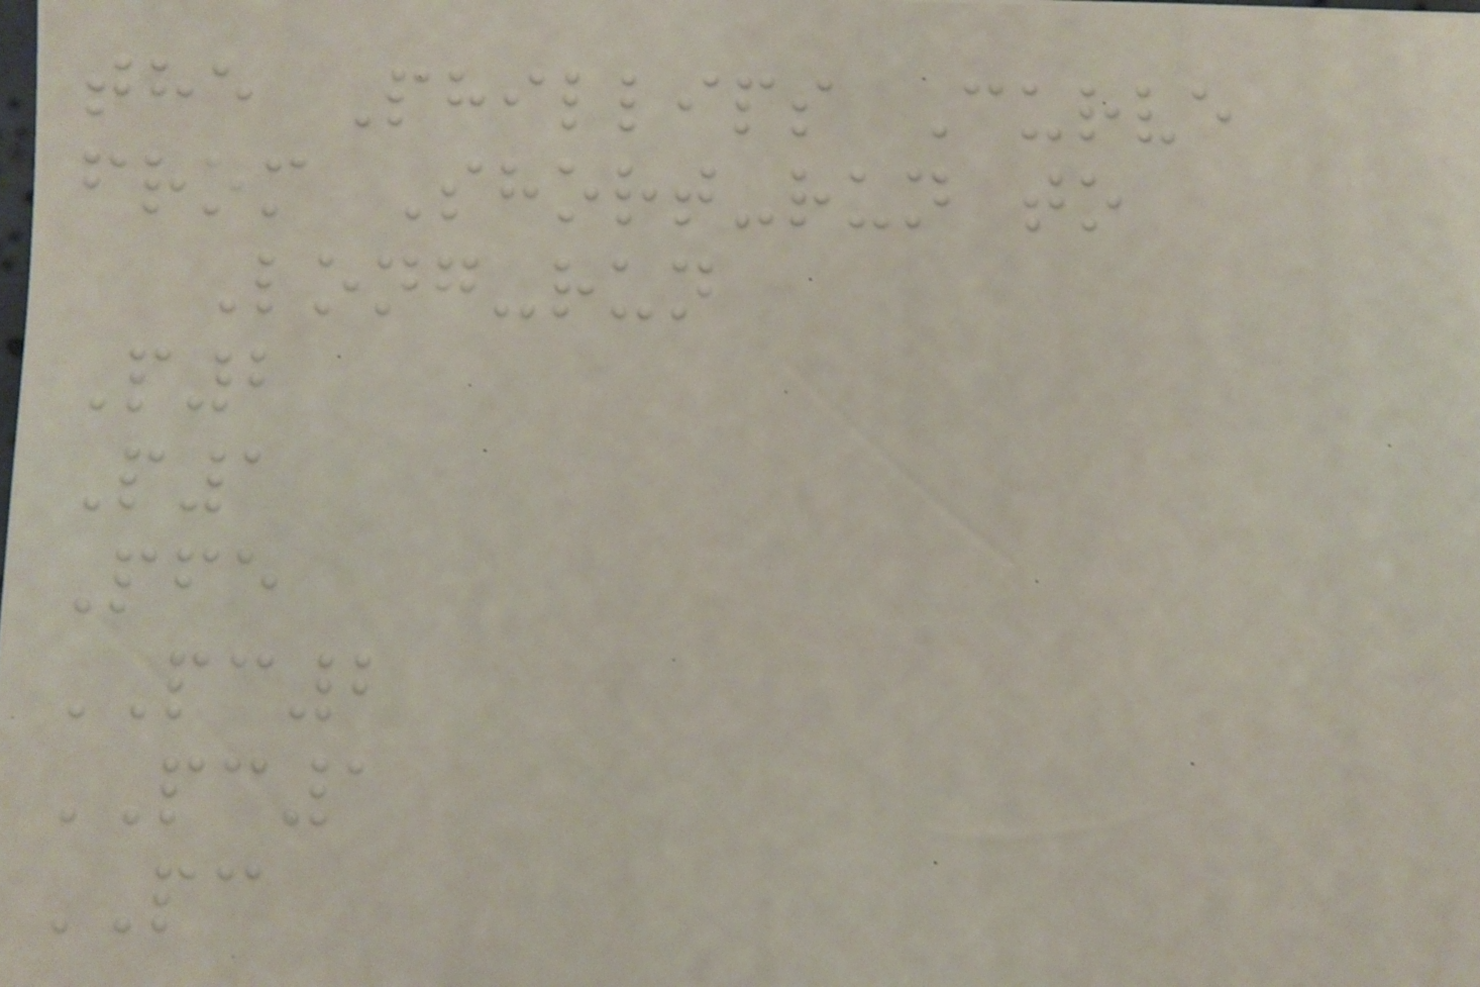the Phillips Curve
from Short-run to
Long-run
P2
P1
Pfe
PC2
PC1
PC
